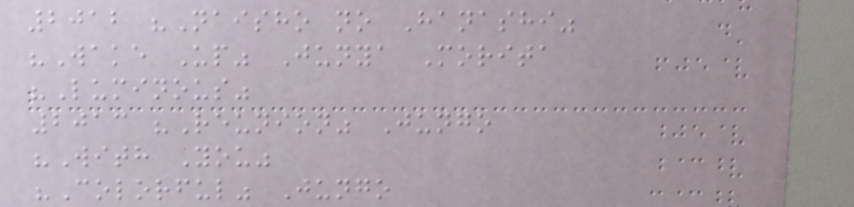2012 "Naisho no Hanashi"
"Wake Up" Junya Morita
"Luminous"
2013 "Reunion" Jungo
"With You"
"Colorful" Jungo
